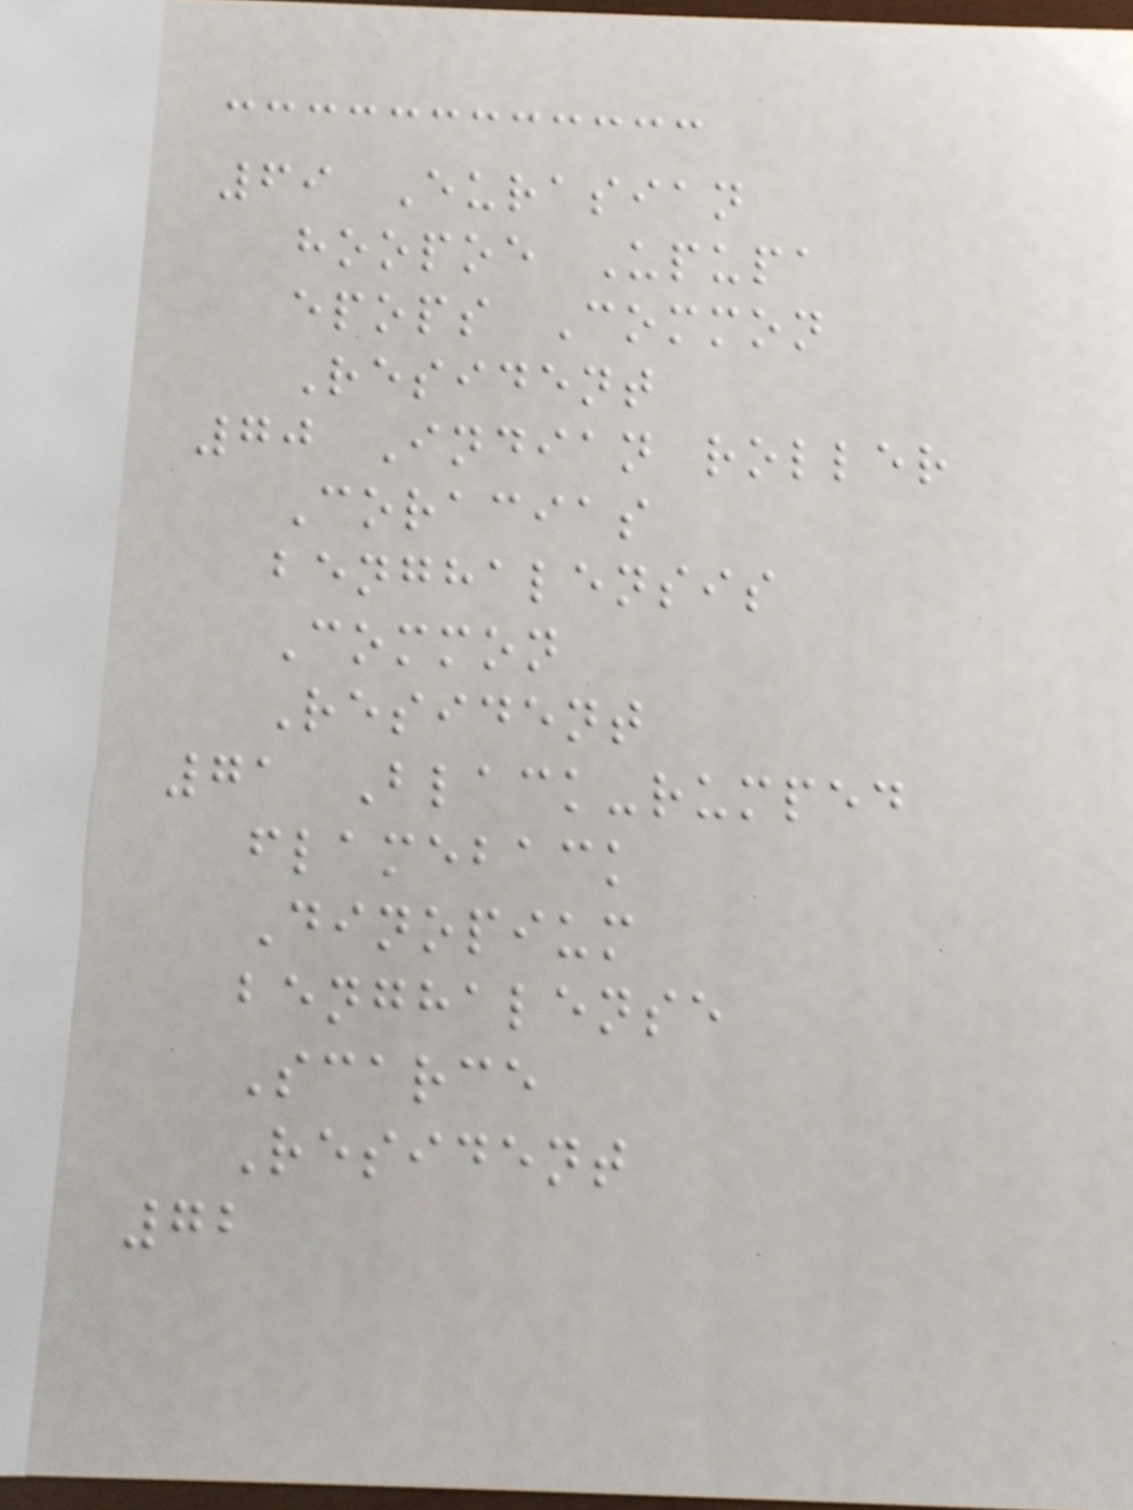69 Eurasian
hoopoe Upupa
epops Common
Resident
70 Indian roller
Coracias
benghalensis
Common
Resident
71 Black-rumped
flameback
Dinopium
benghalense
Scarce
Resident
72
